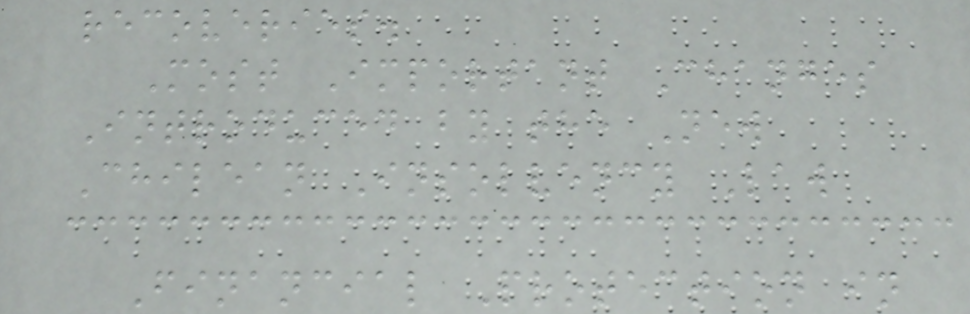recoveries.
Most Important Changes
Introduced by the New
Chilean Insolvency Law
Financial Protection in
